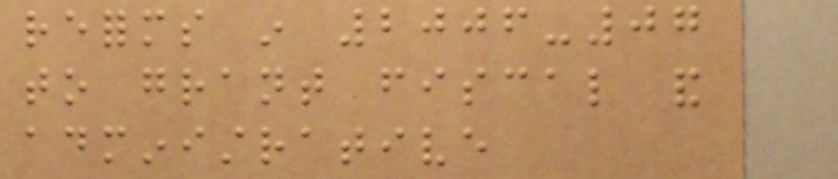reforms in 2006-07
to grant fiscal and
administrative
